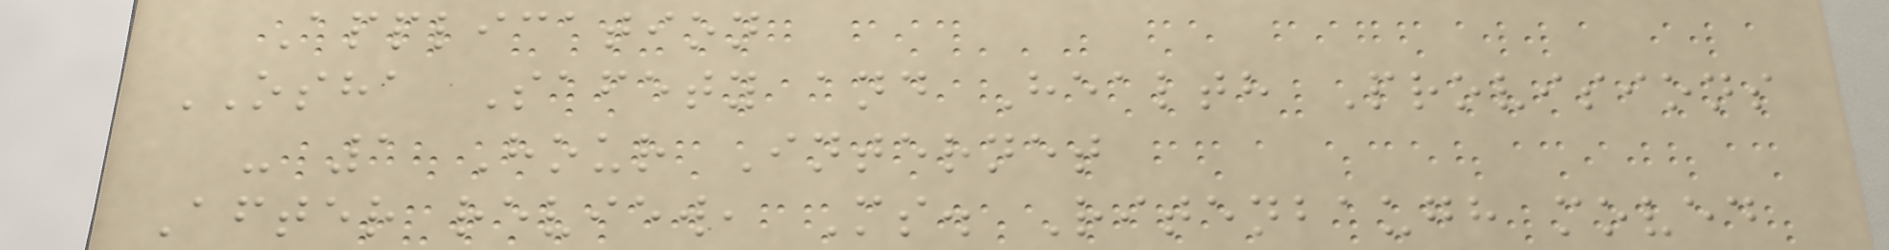Application
OSHA Safety and Health Provisions
- 1 Hour Internet
After review, Ms. Ritenbaugh moved
